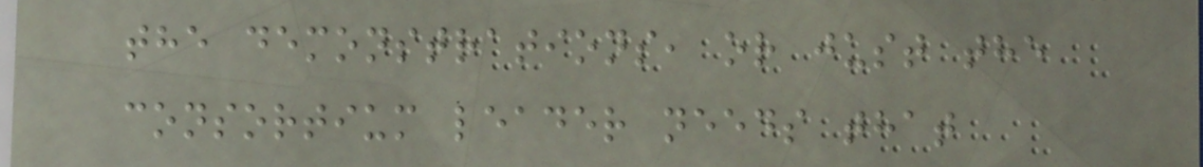the demonstrations, or just the
consortium leader needs that
